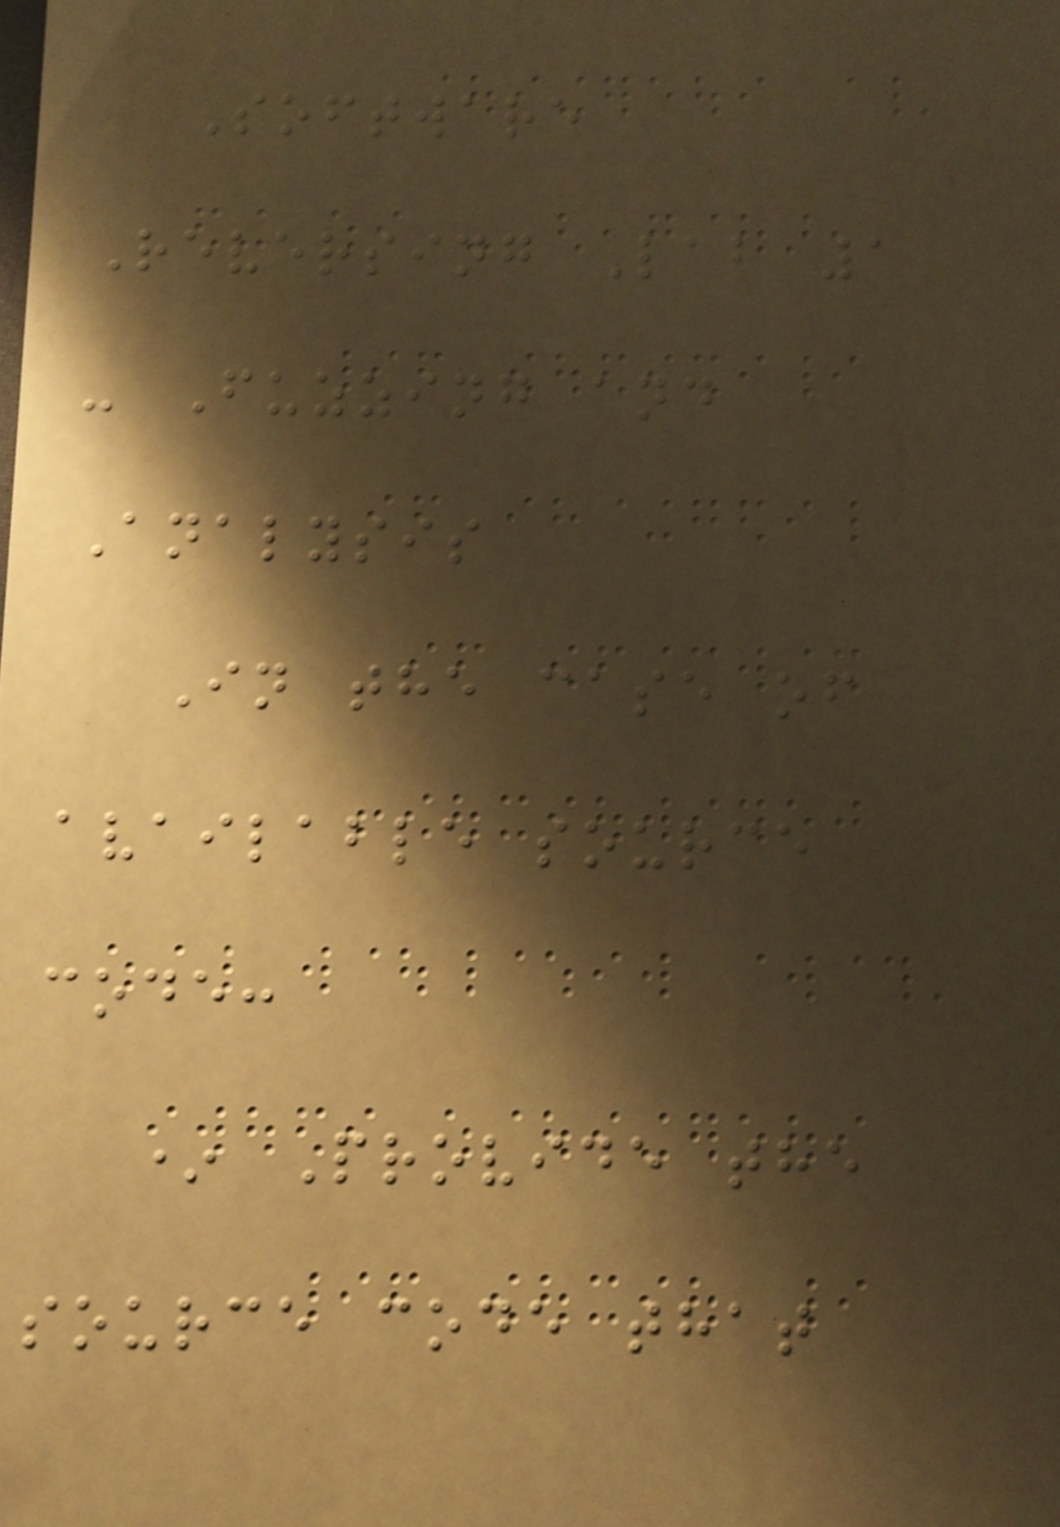Software
Reversing Lab 1
- Fuzzing and
Analysis
In the case of
available source
code:
* Provide the
source code that
